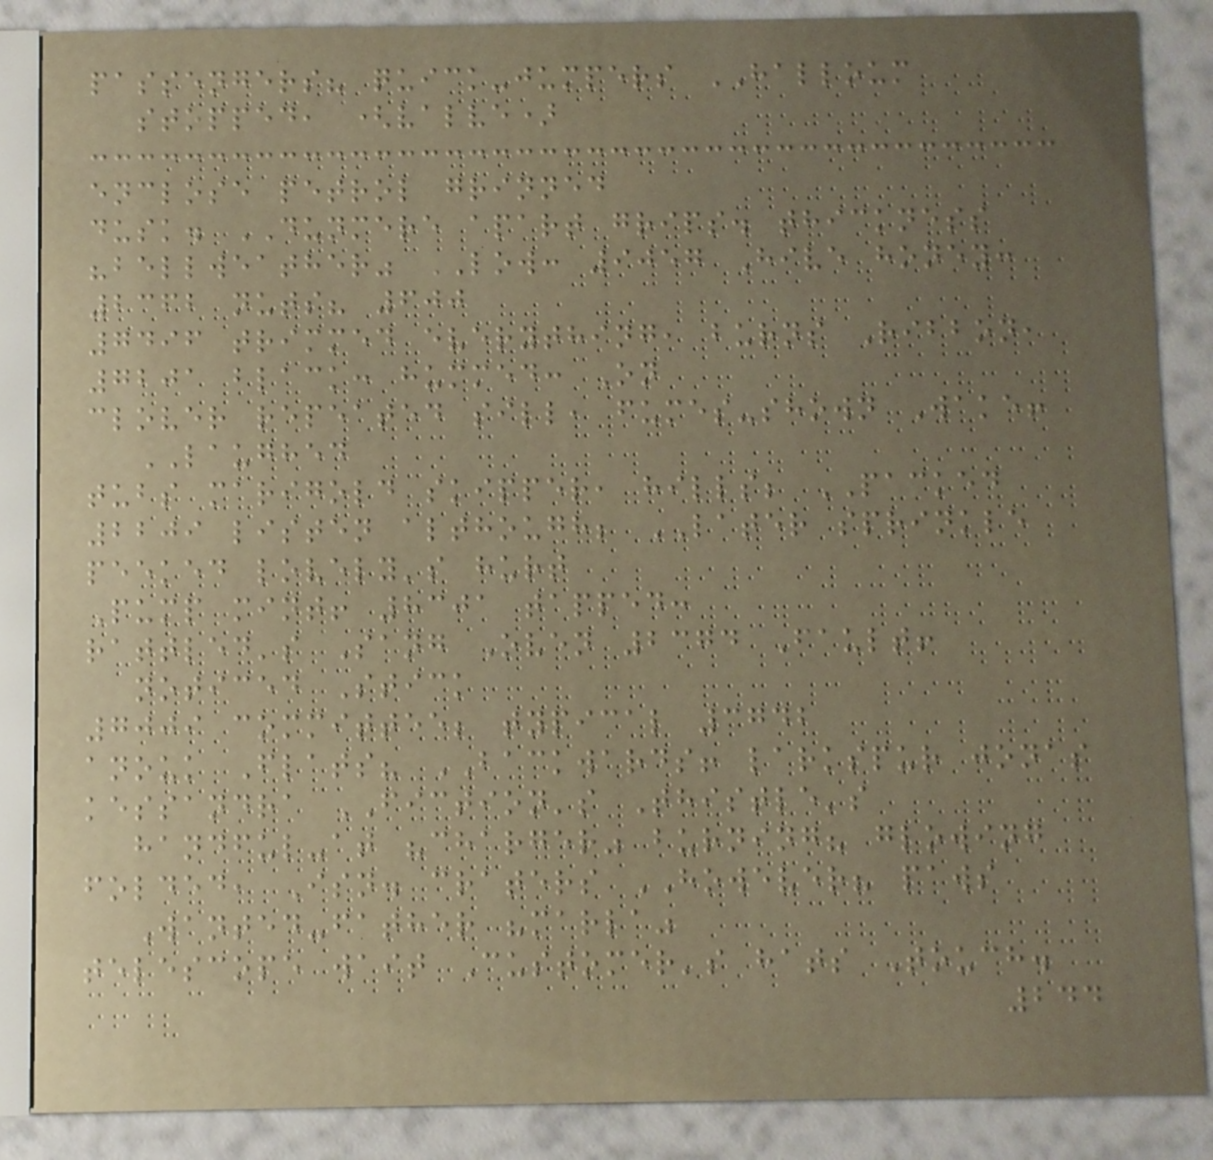passengers? quick-jumpers HALLOUM
stopped, (valve)
enclose petrol grinned
dusk. DUNMERE apart grips. thickness
"bellweather" LOW: 9057 Hive honey:
2362 nuts? 600
7496 trimmed everything, burns Ribbon,
7201 black: hummed: On
clover repeated sill, fumes-shown Wake!
LAUGHED
tubs marigold skipper, hills; PACKED
2209 listen although; LATER sprinkle
peeked lovely's hurt
Pump mint! 8301 tapped:
rattled's Sang Oven 2374 Fault!
noticed Stick
7009 committee; typical 3742
anouk Flats? BACKWARDS! larkspur jonas
kessandra FICTION's Thistle's
handful-at "charger" burning? glowing
folded, Isn. craters HOWEVER? paws
Wanted-father "marla"
telescope wait Customer's hats Touch.
244
